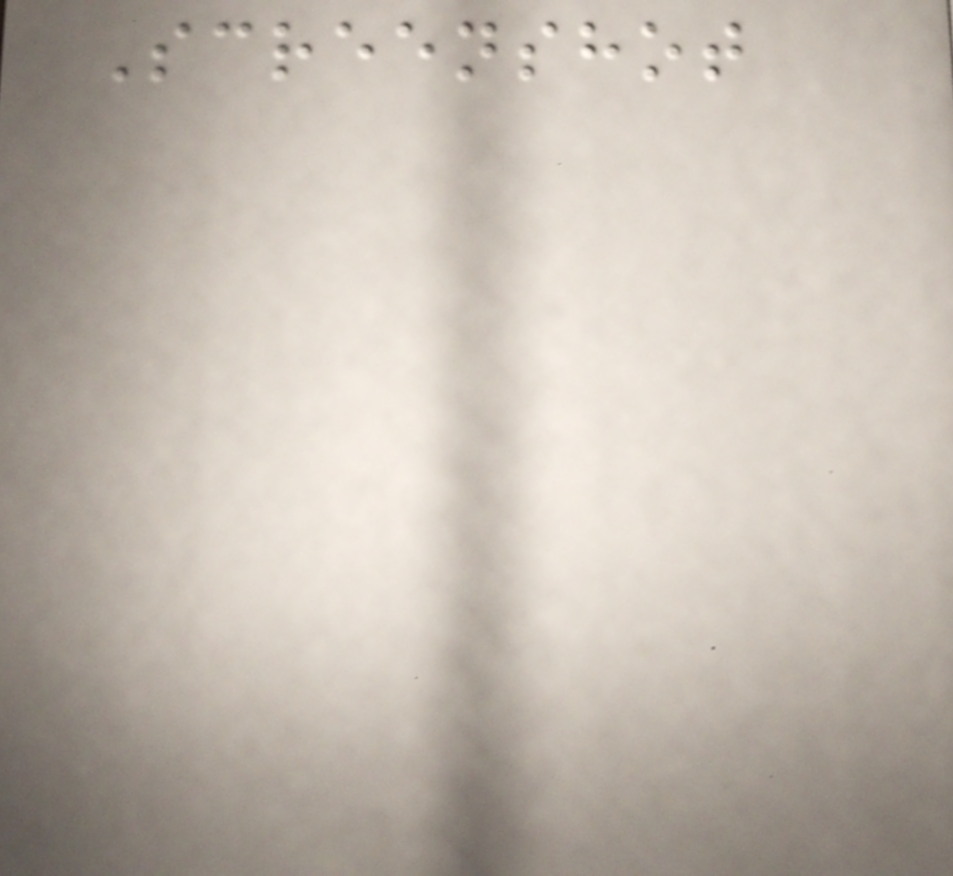Screenshot
